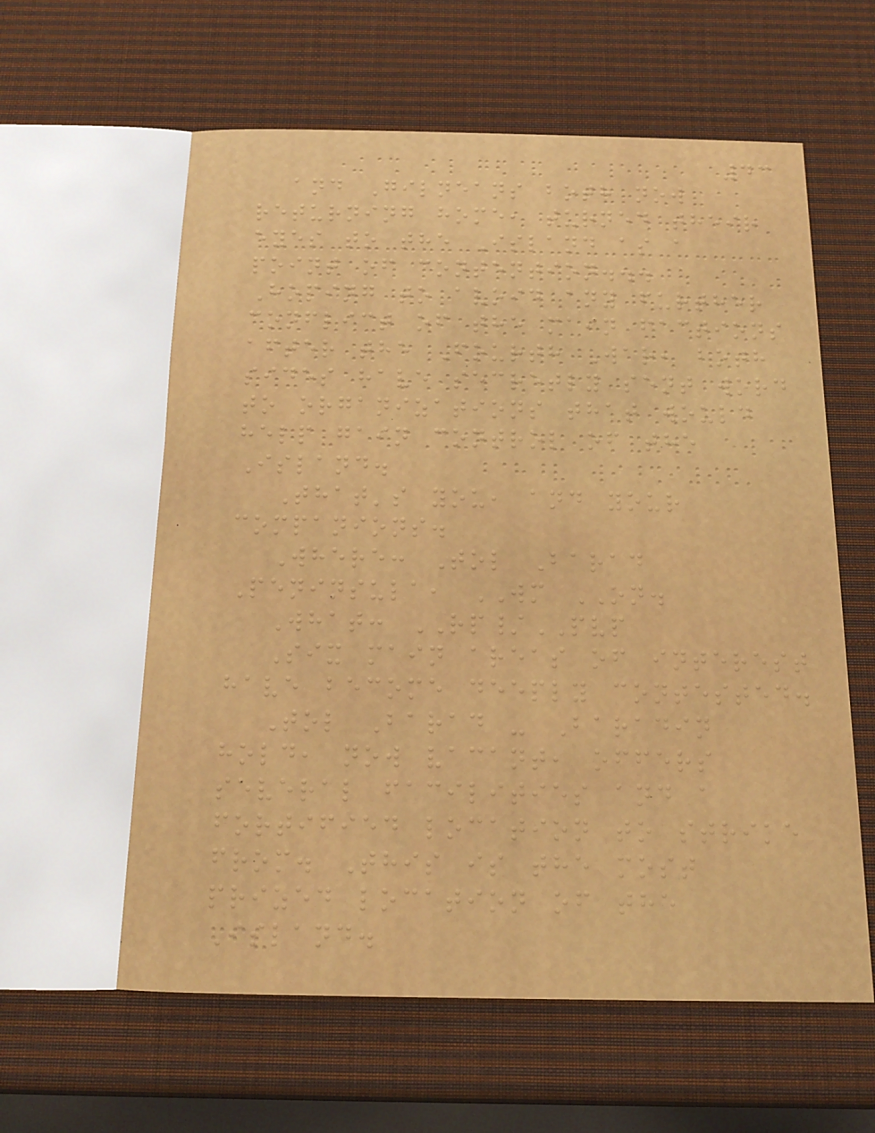43
and Gilneans both now
returning home, turned their
eyes to the Island as a
point of contention...
Hoping to avoid any further
conflict of the main factions
after the Fourth War, both
sides have secretly sent word
to organizations that would
help gain control of the
Island.
That's you, and your
companions.
Where: Tol Barad
Peninsula, WM ON.
What: RP/PVP
Six main areas of interest
have become deeply contested.
Tol Barad - Baradin
hold, now vacant, offers
several facilities and a
fortified location to strike
from. This is the most
prized location of the
Island.
